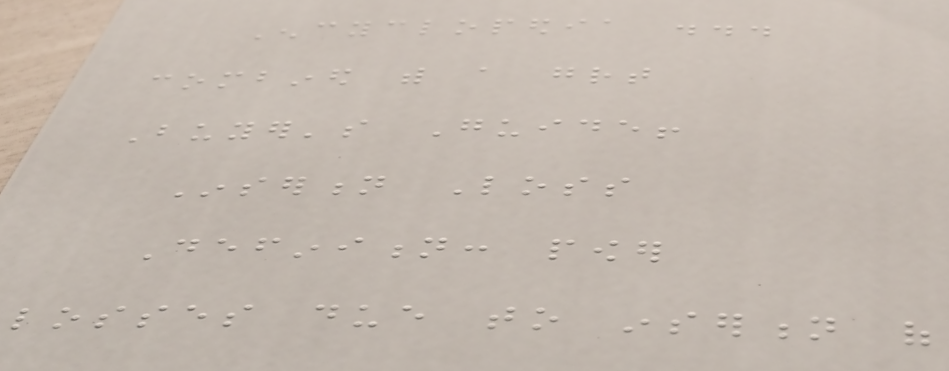Encyclopedia ...
combined with a great
Buyer's Guide!
Insertion Loss
Definition: power
losses due to insertion of
